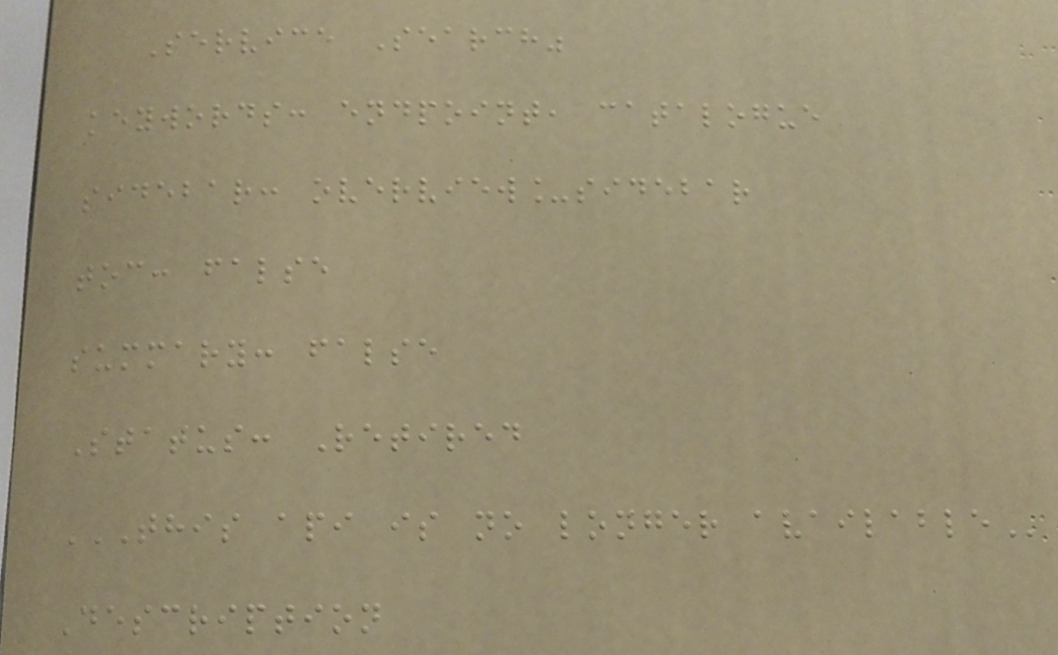Service Search"
keywords: endpoint, catalogue
sidebar: overview_sidebar
toc: false
summary: false
Status: Retired
THIS API IS NO LONGER AVAILABLE
Description
